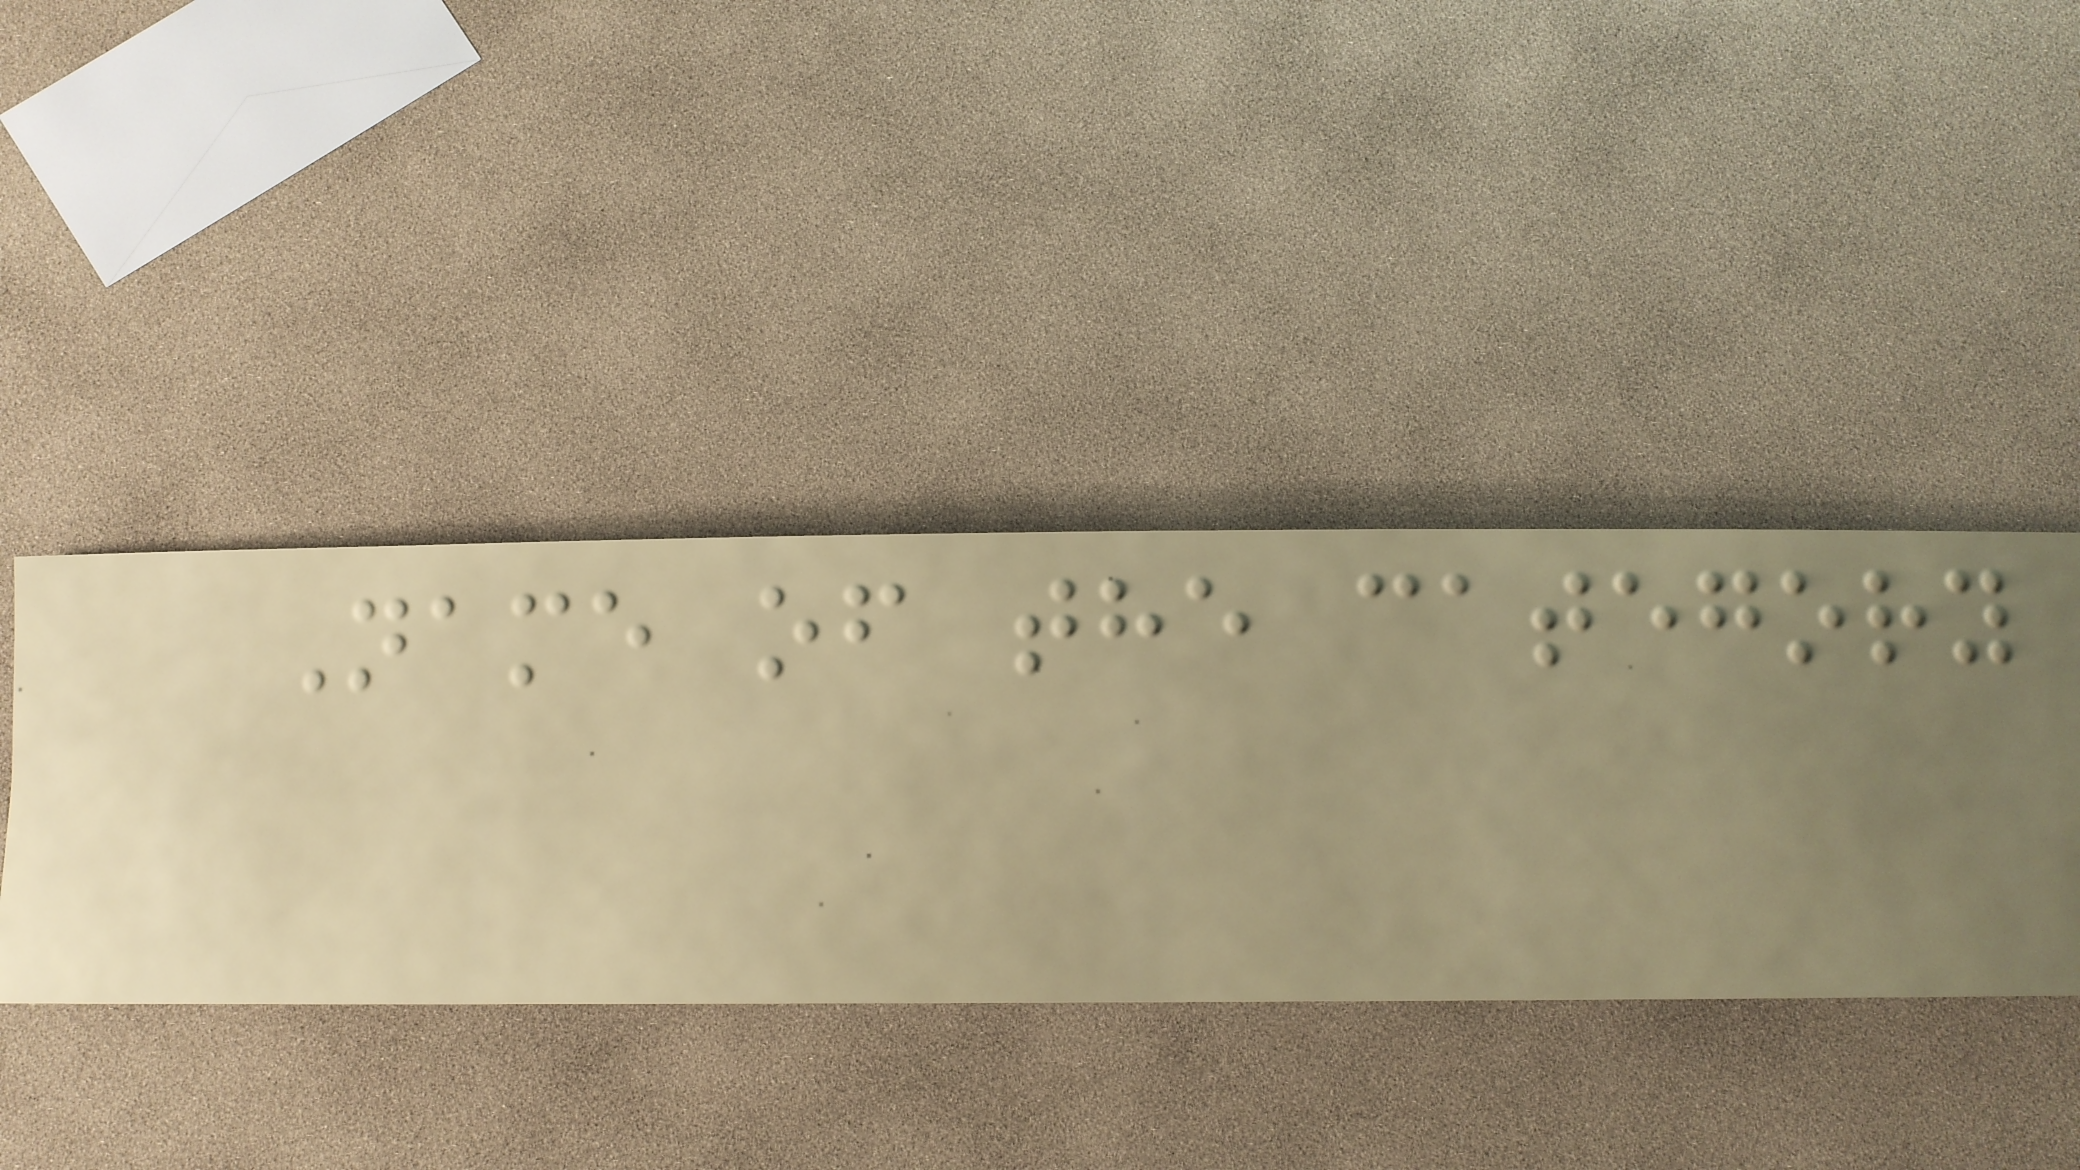Name of the category
